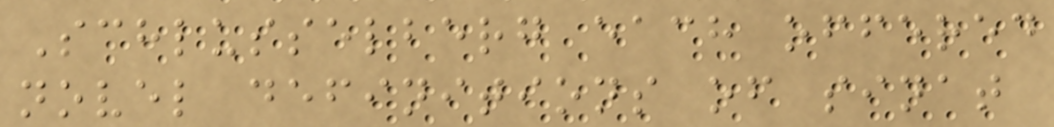Schlusselberg each offered
novel definitions of sinat
